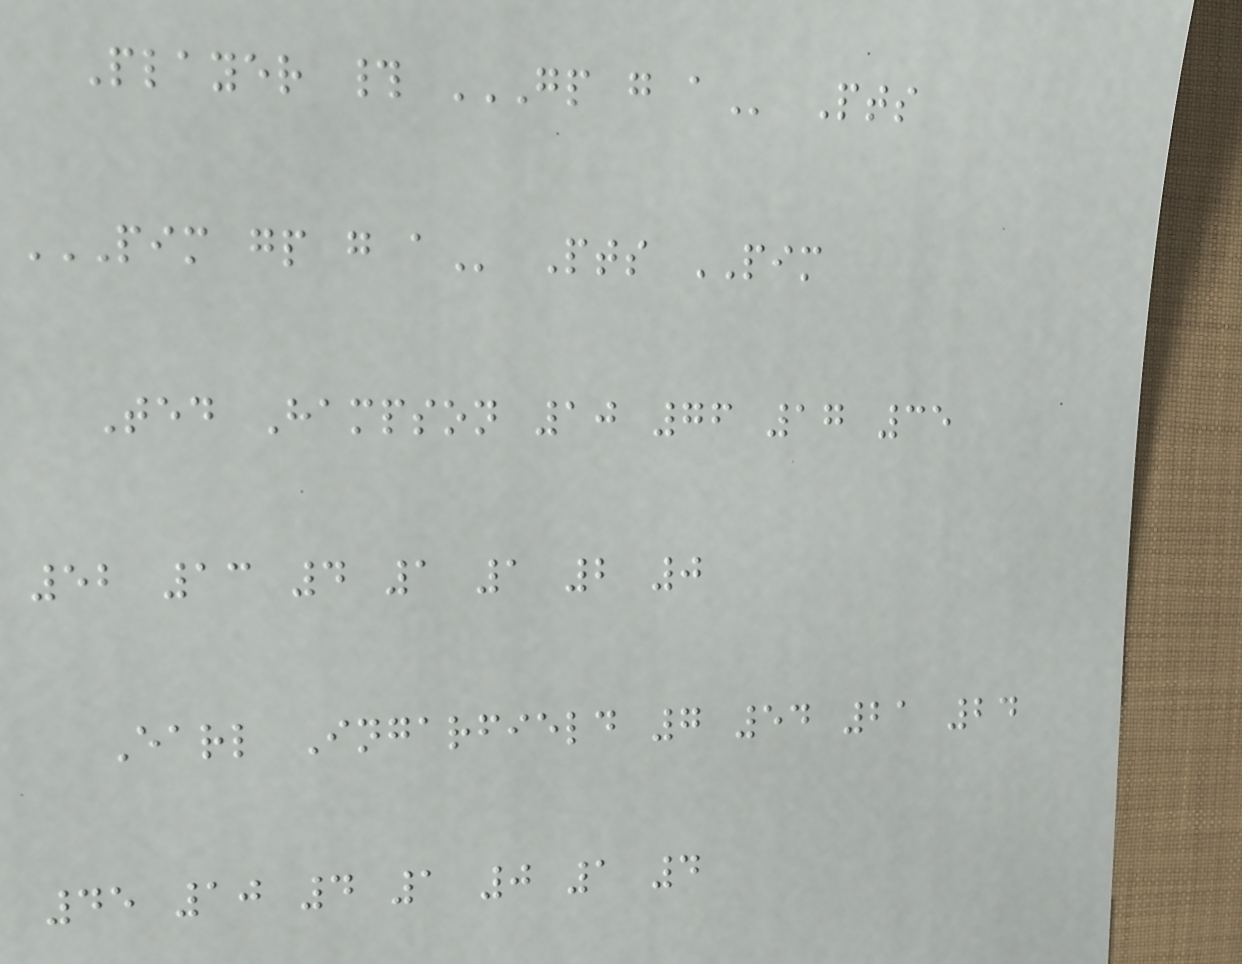Player # GP G A Pts
PIM GP G A Pts PIM
Ted Hampson 10 76 17 35
52 13 4 1 1 2 0
Earl Ingarfield 7 54 21 24
45 10 4 1 0 1 4
